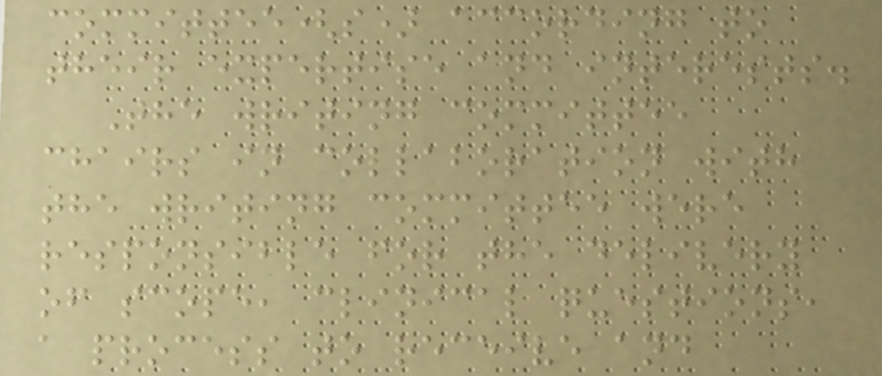committee(s) according to
their expertise and interests.
The writing committee
chairs in collaboration with
the writing committee were
responsible for the delivery
of scope, clinical questions,
a process to receive and
